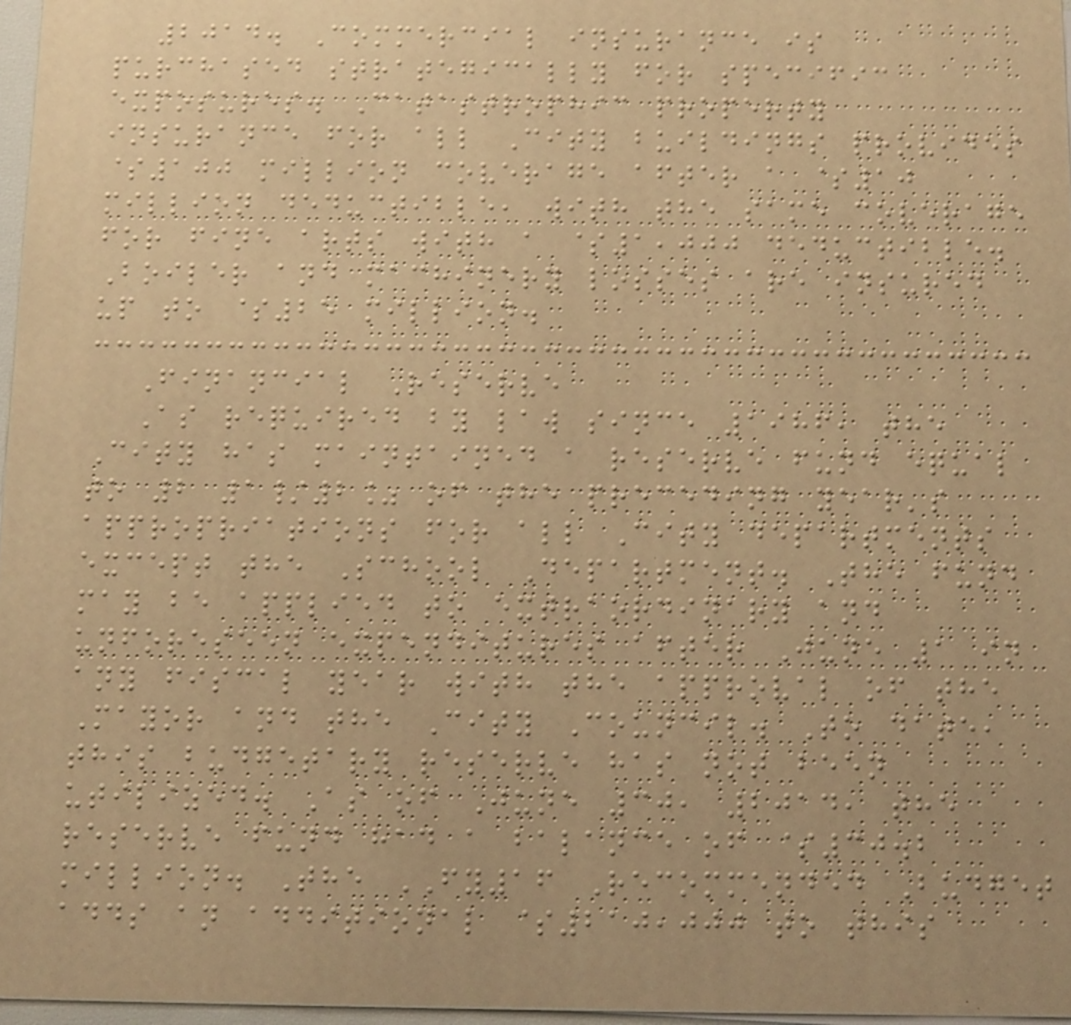2014. Commercial insurance is
purchased strategically for specific
exposures. Catastrophic property
insurance for all City buildings provides
$100 million coverage after a $10
million deductible, with the same coverage
for fine arts with a $1,000 deductible.
Boiler and machinery losses are insured
up to $25 million.
Financial Reserve
As required by law since 1986, the
City has maintained a reserve fund equal
to 2 1/2% of the preceding year's
appropriations for all City departments
except the School Department. The fund
may be applied to extraordinary and
unforeseen expenditures after June 1 in
any fiscal year with the approval of the
Mayor and the City Council. To date,
this budgetary reserve has not been
utilized. As of June 30, 2014, the
reserve fund had a balance of $30.2
million. The FY16 Recommended Budget
adds an additional $210,000 to this
